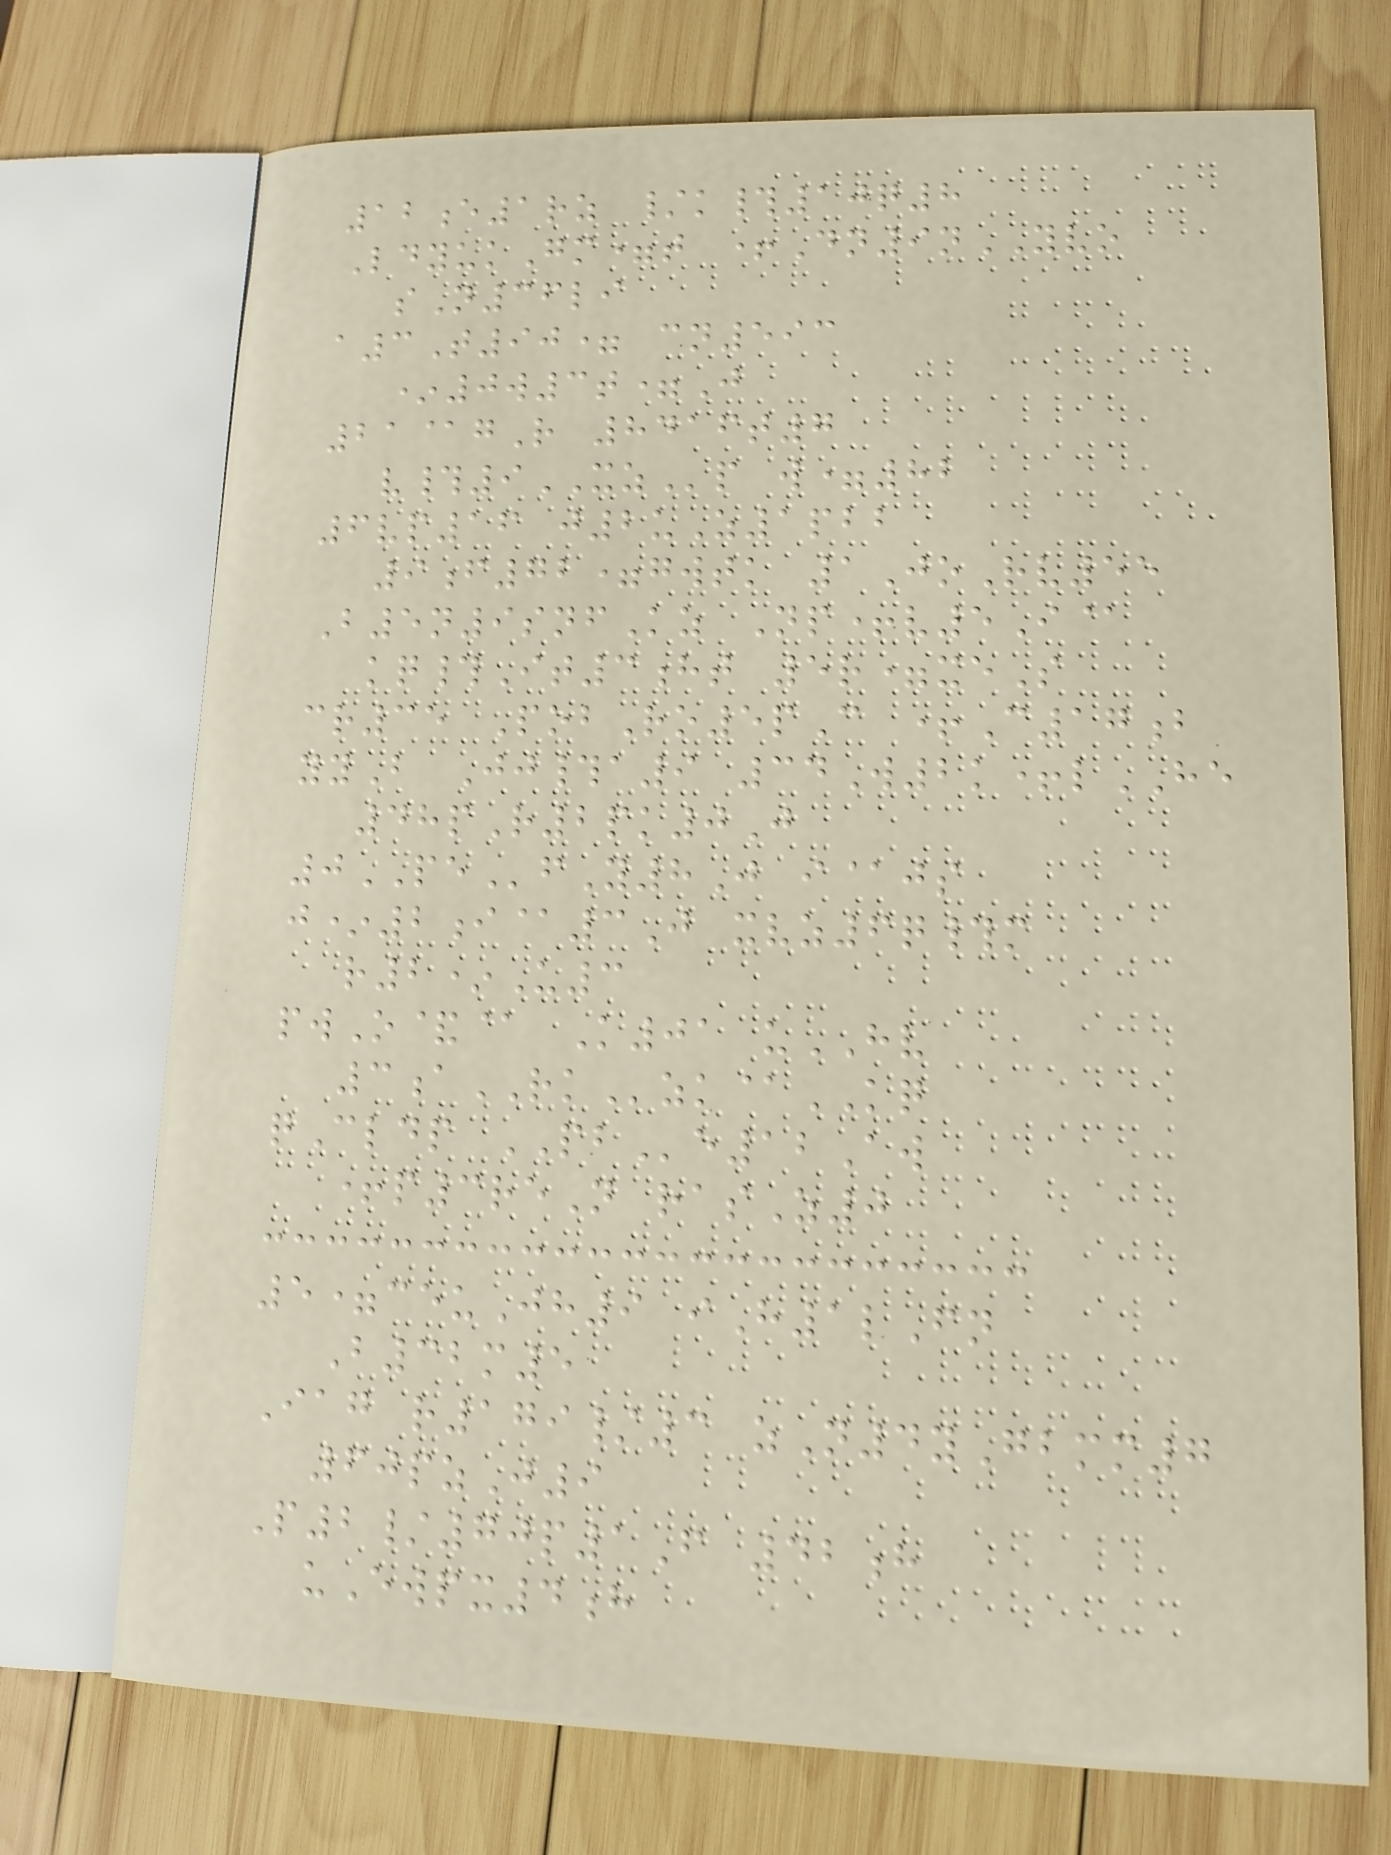12e1rz /k#10q8
LdyukGm=t +Dn9nYVO
sN36li
a3T90= cn593
*0w3t=J
21@gR 8416t7
v#9XZp w=82
6vp16 j2uZ1pbb
9f72=gwtk 1JoRv55
B5n9snfKz Np+v5I@
kq#It3ht 5r=xeS
cr35 PobRo5pC +C17b
yyB Jj#a9 34W2k+lHE
48pR2pk0J
0PEfY8J i@js
j*2i@3J xvz6q#m
r2*U3
pwO&@ K01 uHV
3aRKzk@KQ
qCldp PBe12Aw
+p3reN rasZ0
5=ceuJh9 iH1lFn
B32m5
Iag r179/3 zN4yGbmm7
60pzJ9
P2/70p1F 42h
uEwpx4h
